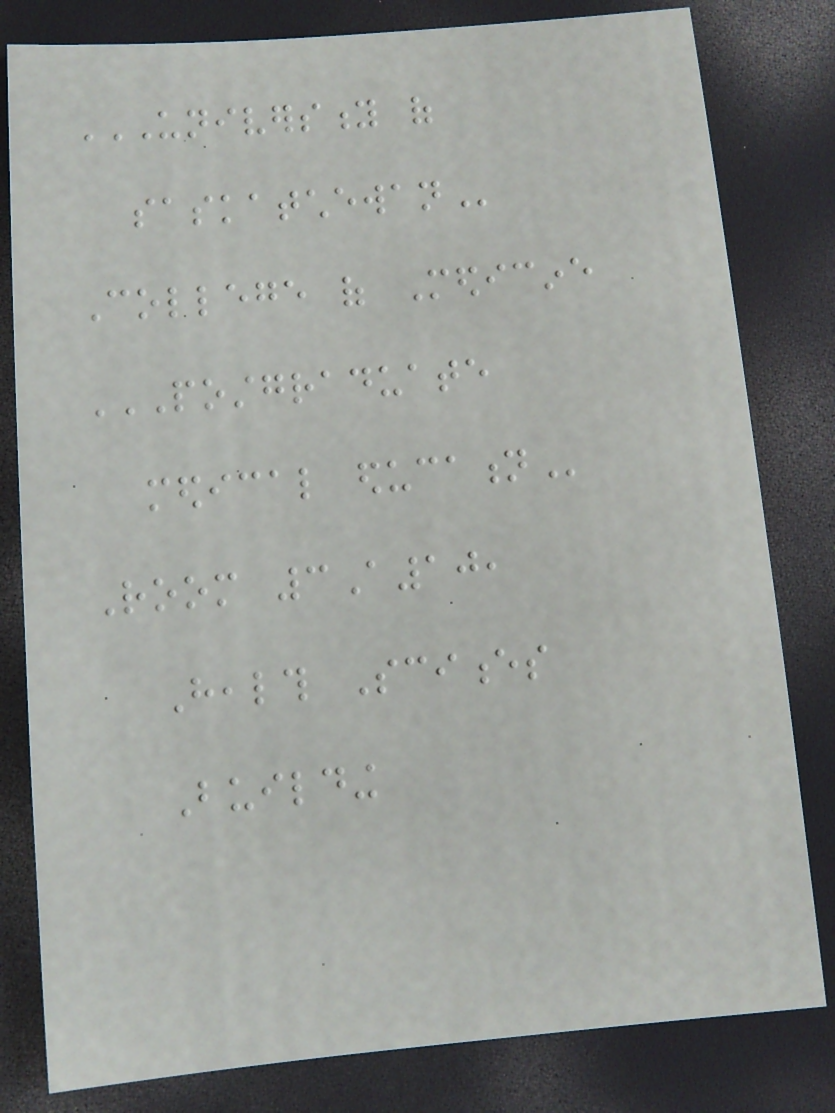UNIVERSITY OF
SASKATCHEWAN
College of Medicine
POSTGRADUATE
MEDICAL EDUCATION
Room 3A10,
Health Sciences
Building
